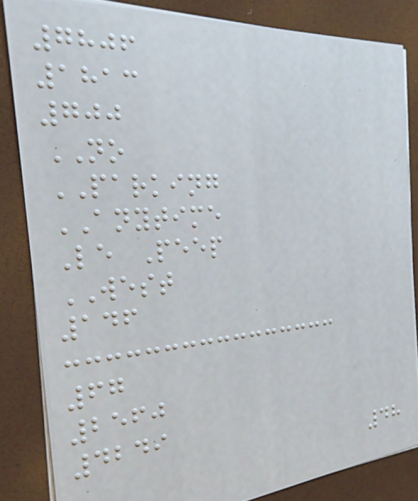7806
1813
700
NO
PARKING
ANYTIME
Le Peep
WEST
146
67
2560
4249
48
